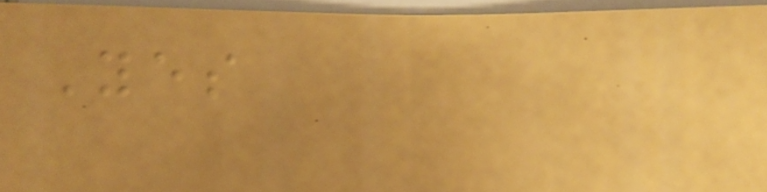Yes
